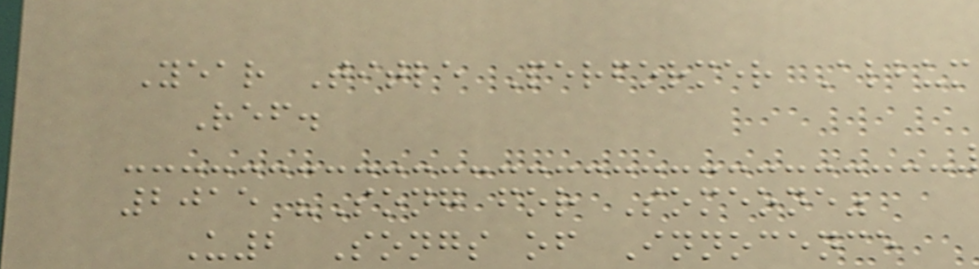Year Title Performer Album
Ref.
2015 "Song for Someone"
U2 Songs of Innocence
